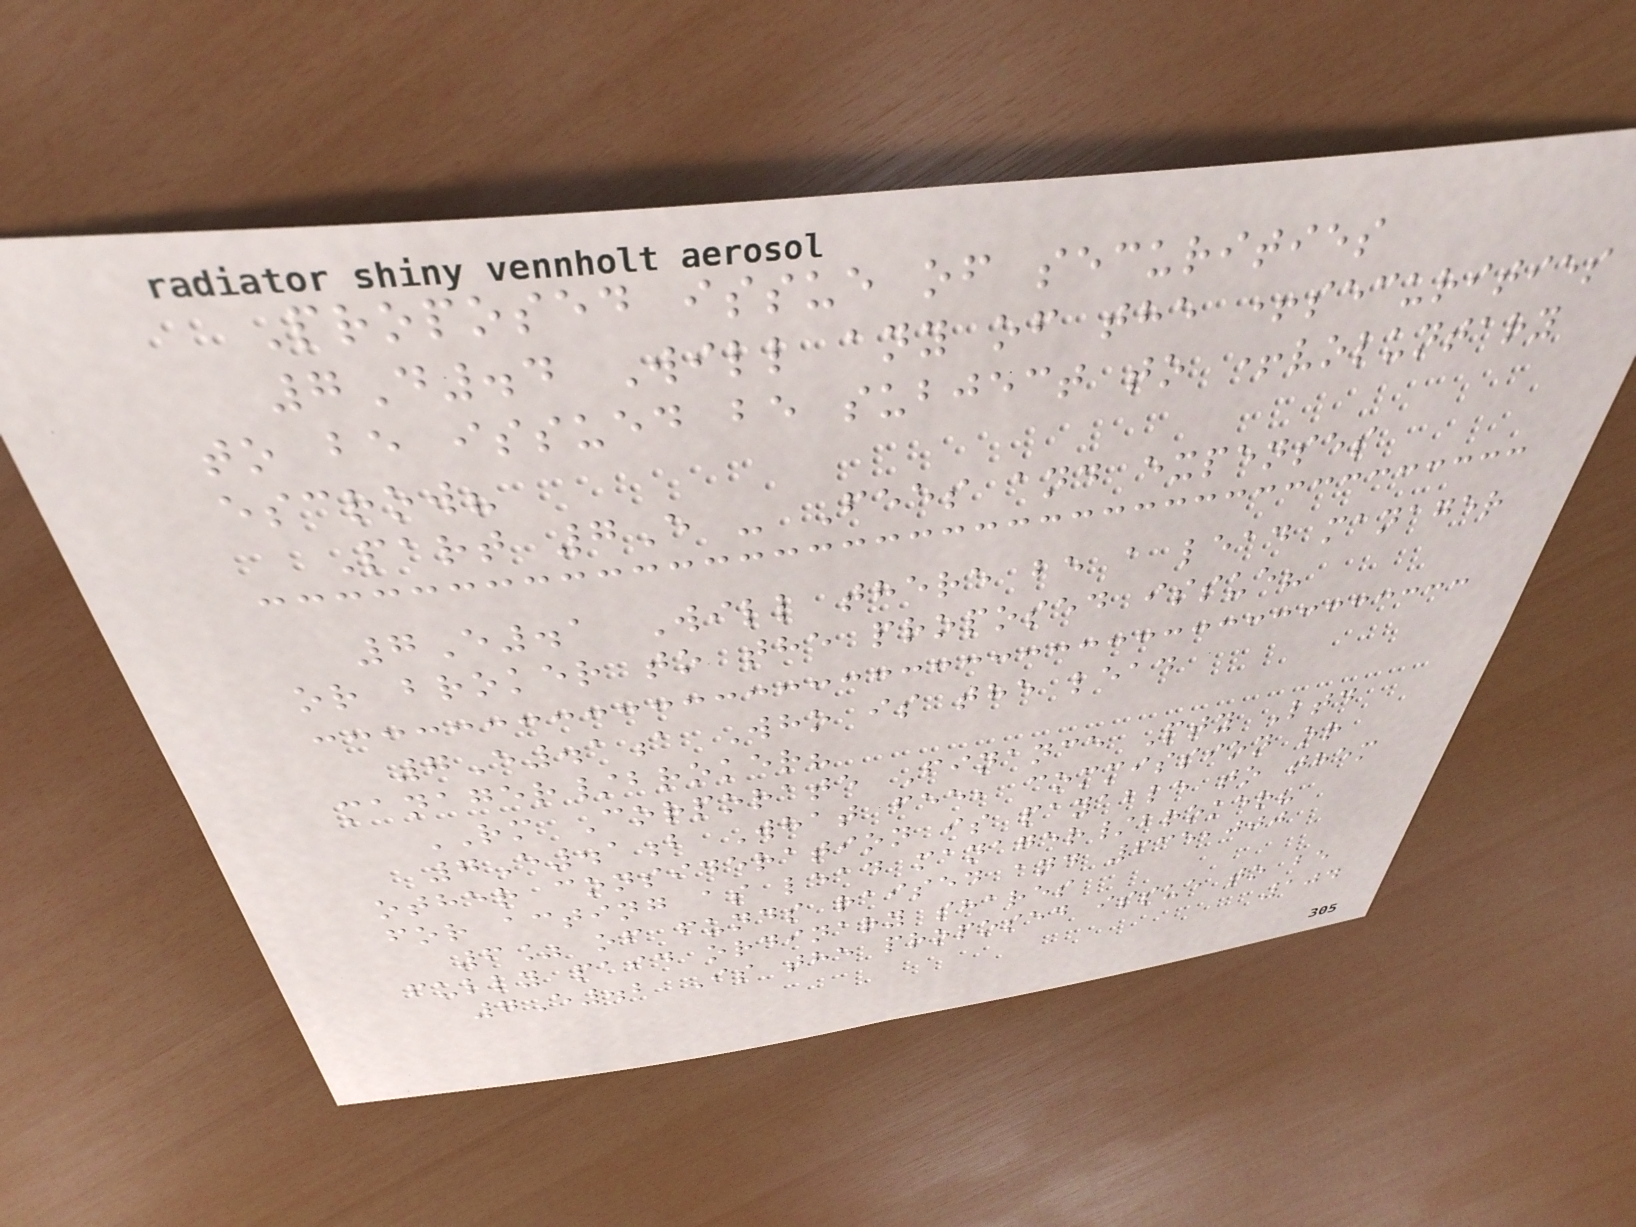Proposed issue of securities
7D.4 Will any of the +securities
to be issued be subject to +voluntary
escrow?
Part 7E - Fees and expenses
7E.1 Will there be a lead manager
or broker to the proposed issue?
7E.1a Who is the lead
manager/broker?
RM Corporate Finance Pty Ltd
7E.1b What fee, commission or
other consideration is payable to them
for acting as lead manager/broker?
6% of funds raised and 635,000
fully paid ordinary shares
7E.2 Is the proposed issue to be
104
